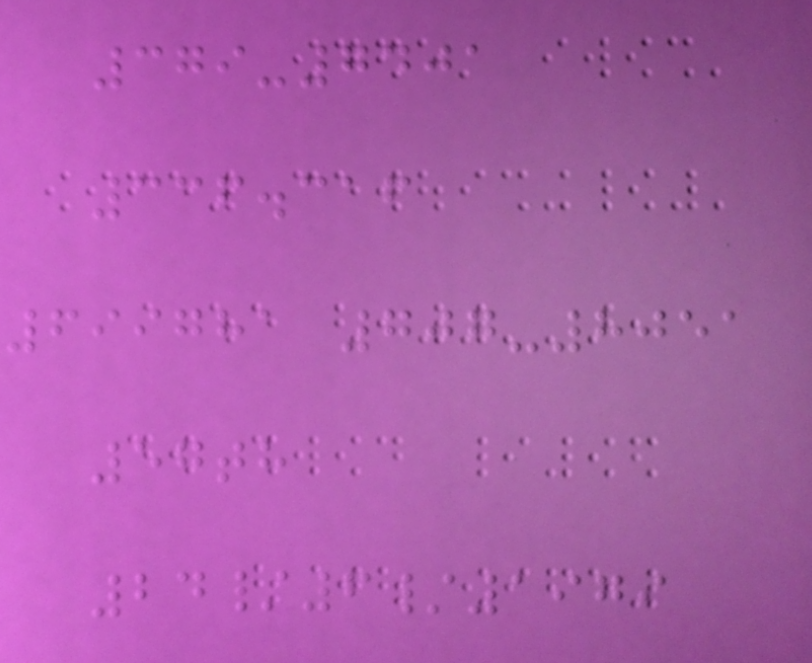379-7401
336.316
699781 707-8051
57th
24/6/1979
